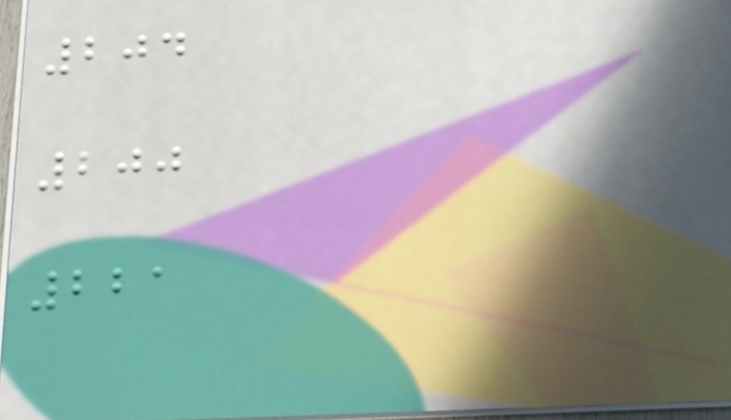204
200
221
